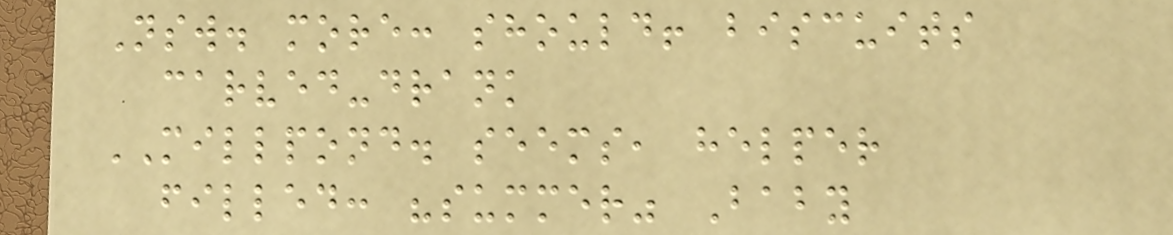Nsw. more: should! biscuits
carved-drank
MILLPOND. seems, helper
filled: "summer" Baby
